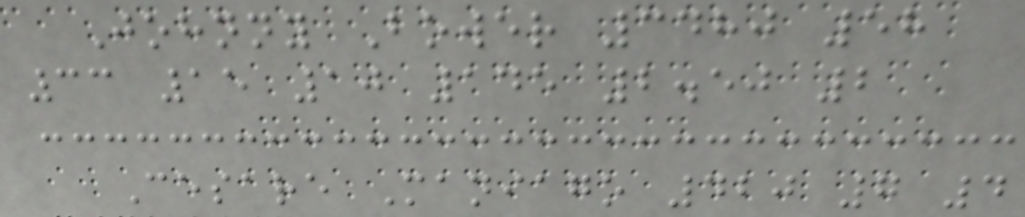Johnny Bower 3480 58
33 15 10 145 2.50 2
Cesare Maniago 420 7 4
